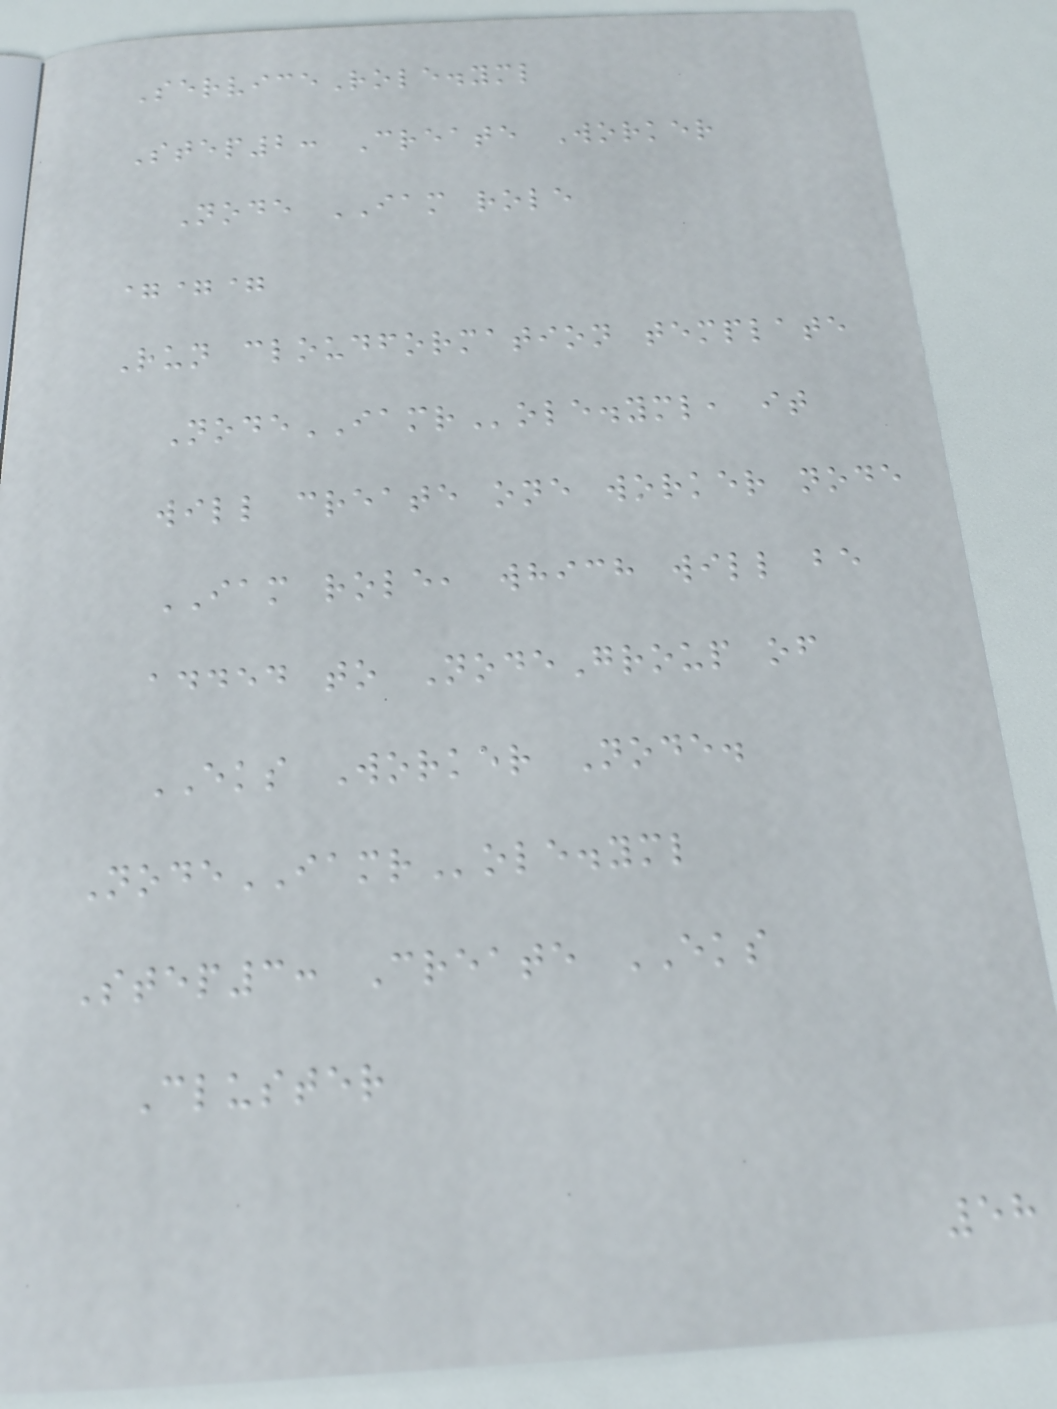ServiceRole.yml
Step2: Create Worker
Node IAM role
===
Run cloudformation template
NodeIAMRole.yml, it
will create one worker node
IAM role, which will be
added to NodeGroup of
EKS Worker Node.
NodeIAMRole.yml
Step3: Create EKS
Cluster
58
